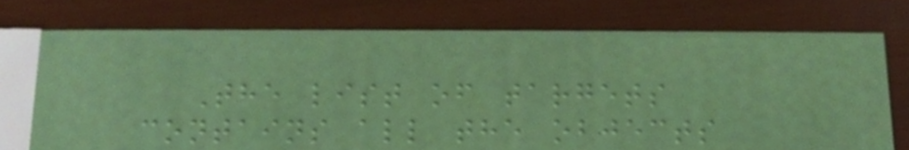The list of targets
contains all the objects
